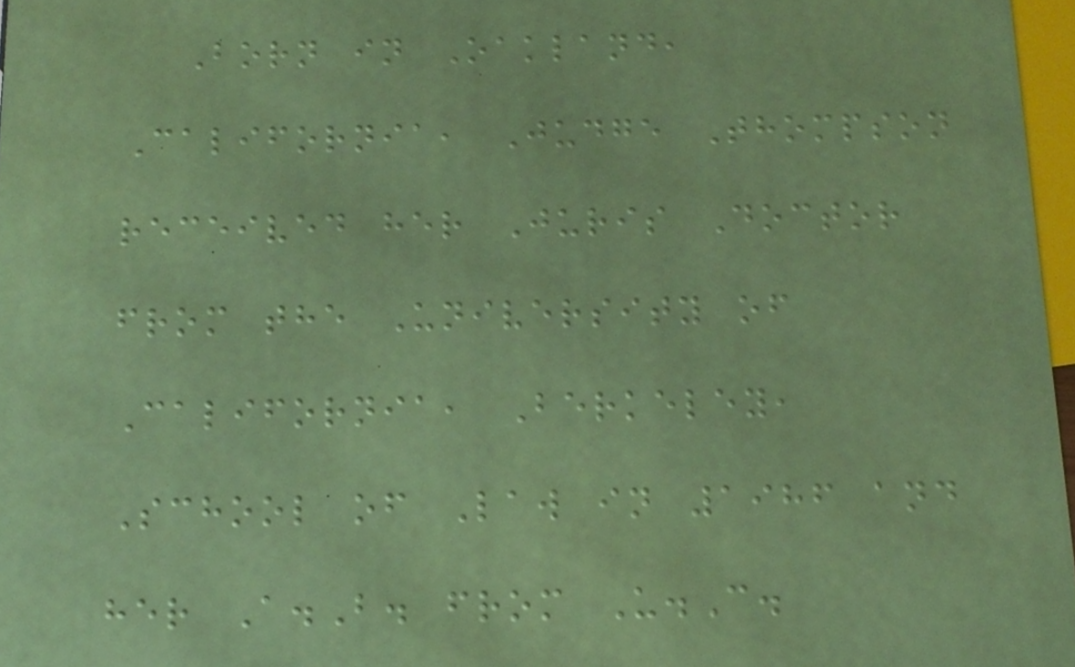Born in Oakland,
California, Judge Thompson
received her Juris Doctor
from the University of
California, Berkeley,
School of Law in 1986 and
her A.B. from U.C.
